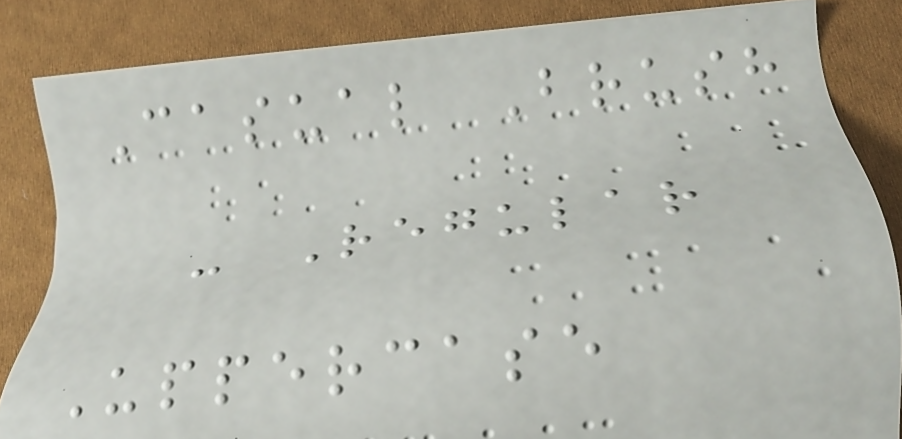Casual Brush
- Regular
Uppercase
